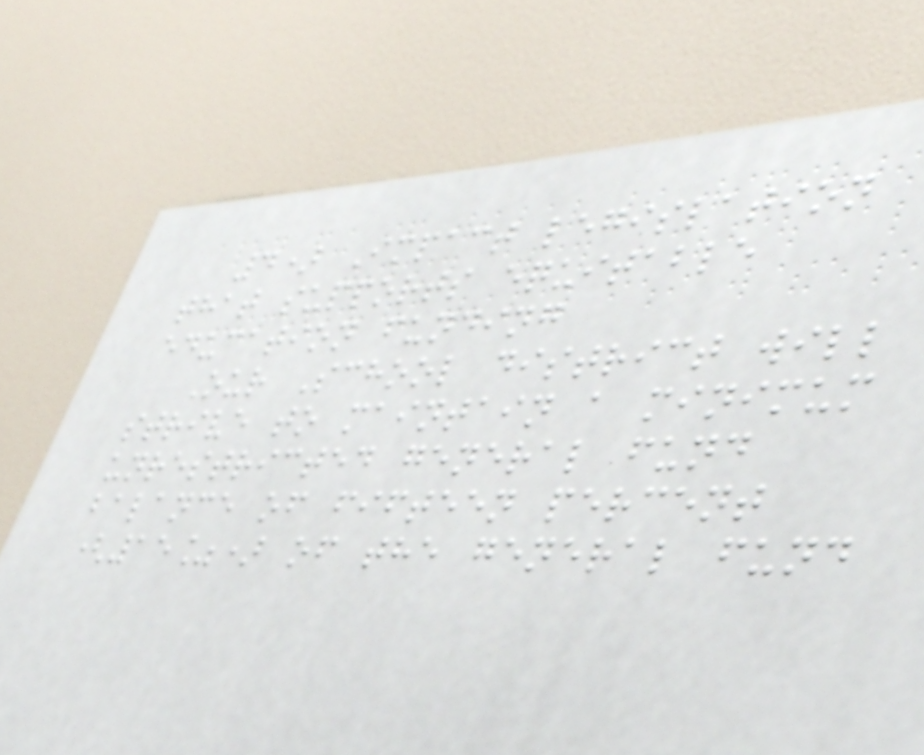4) Impact legislation
that supports equitable
education funding
Our School district will
strive to maintain a minimum
unrestricted general fund
balance of fifteen percent
(15%) of the general fund
